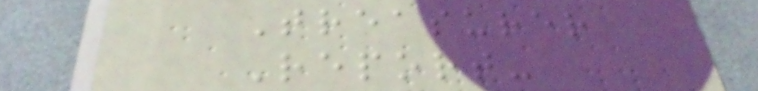Treasurer
Report-
